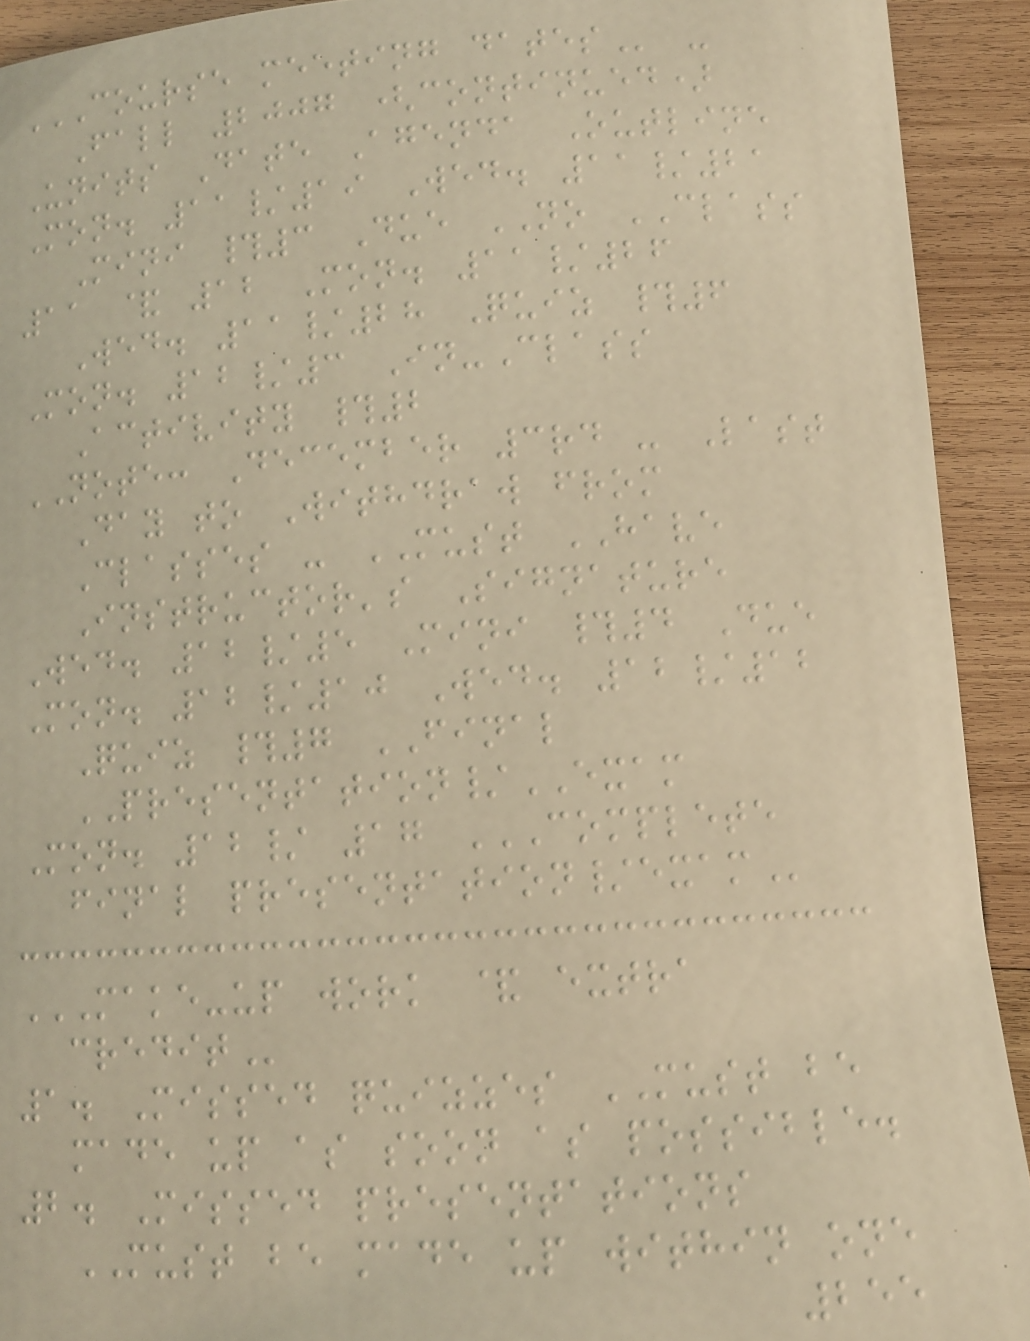COURSE MEETING DATES -
Fall 2007 (continued)
Units Date Agenda Outline
Mon. 11/19 Wed. 11/21
Mini #3 Due NO CLASS
11 & 12 Mon. 11/26
Wed. 11/28 Quiz #6
Mon. 12/3 In-Class
Activity #2
NOTE: December 3rd - Last
Day to Withdraw from
Classes - MUST HAVE
Instructor's Signature
Wed. 12/5 Mini #4 Due
Mon. 12/10 Wed. 12/12
Quiz #7 FINAL
PRESENTATION/EXAM
Mon. 12/ 17 COMPLETE
FINAL PRESENTATION/EXAM
MAKE-UP WORK & EXTRA
CREDIT
1. Missed quizzes MUST be
made up as soon as possible.
2. Missed presentations
MUST be made up within one
255
